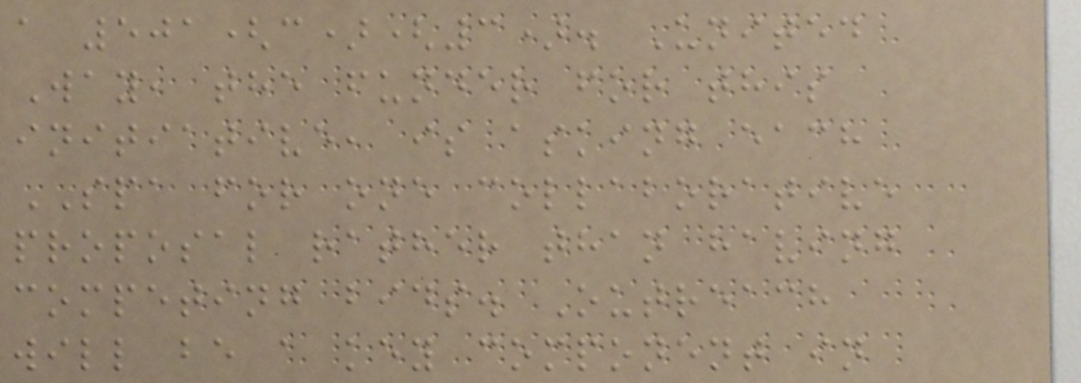a 501(c)(3). United
Way, the funder for this
initiative, is asking each
SPA for one collaborative
proposal rather than having
competing bids. Outreach
will be a key component in
